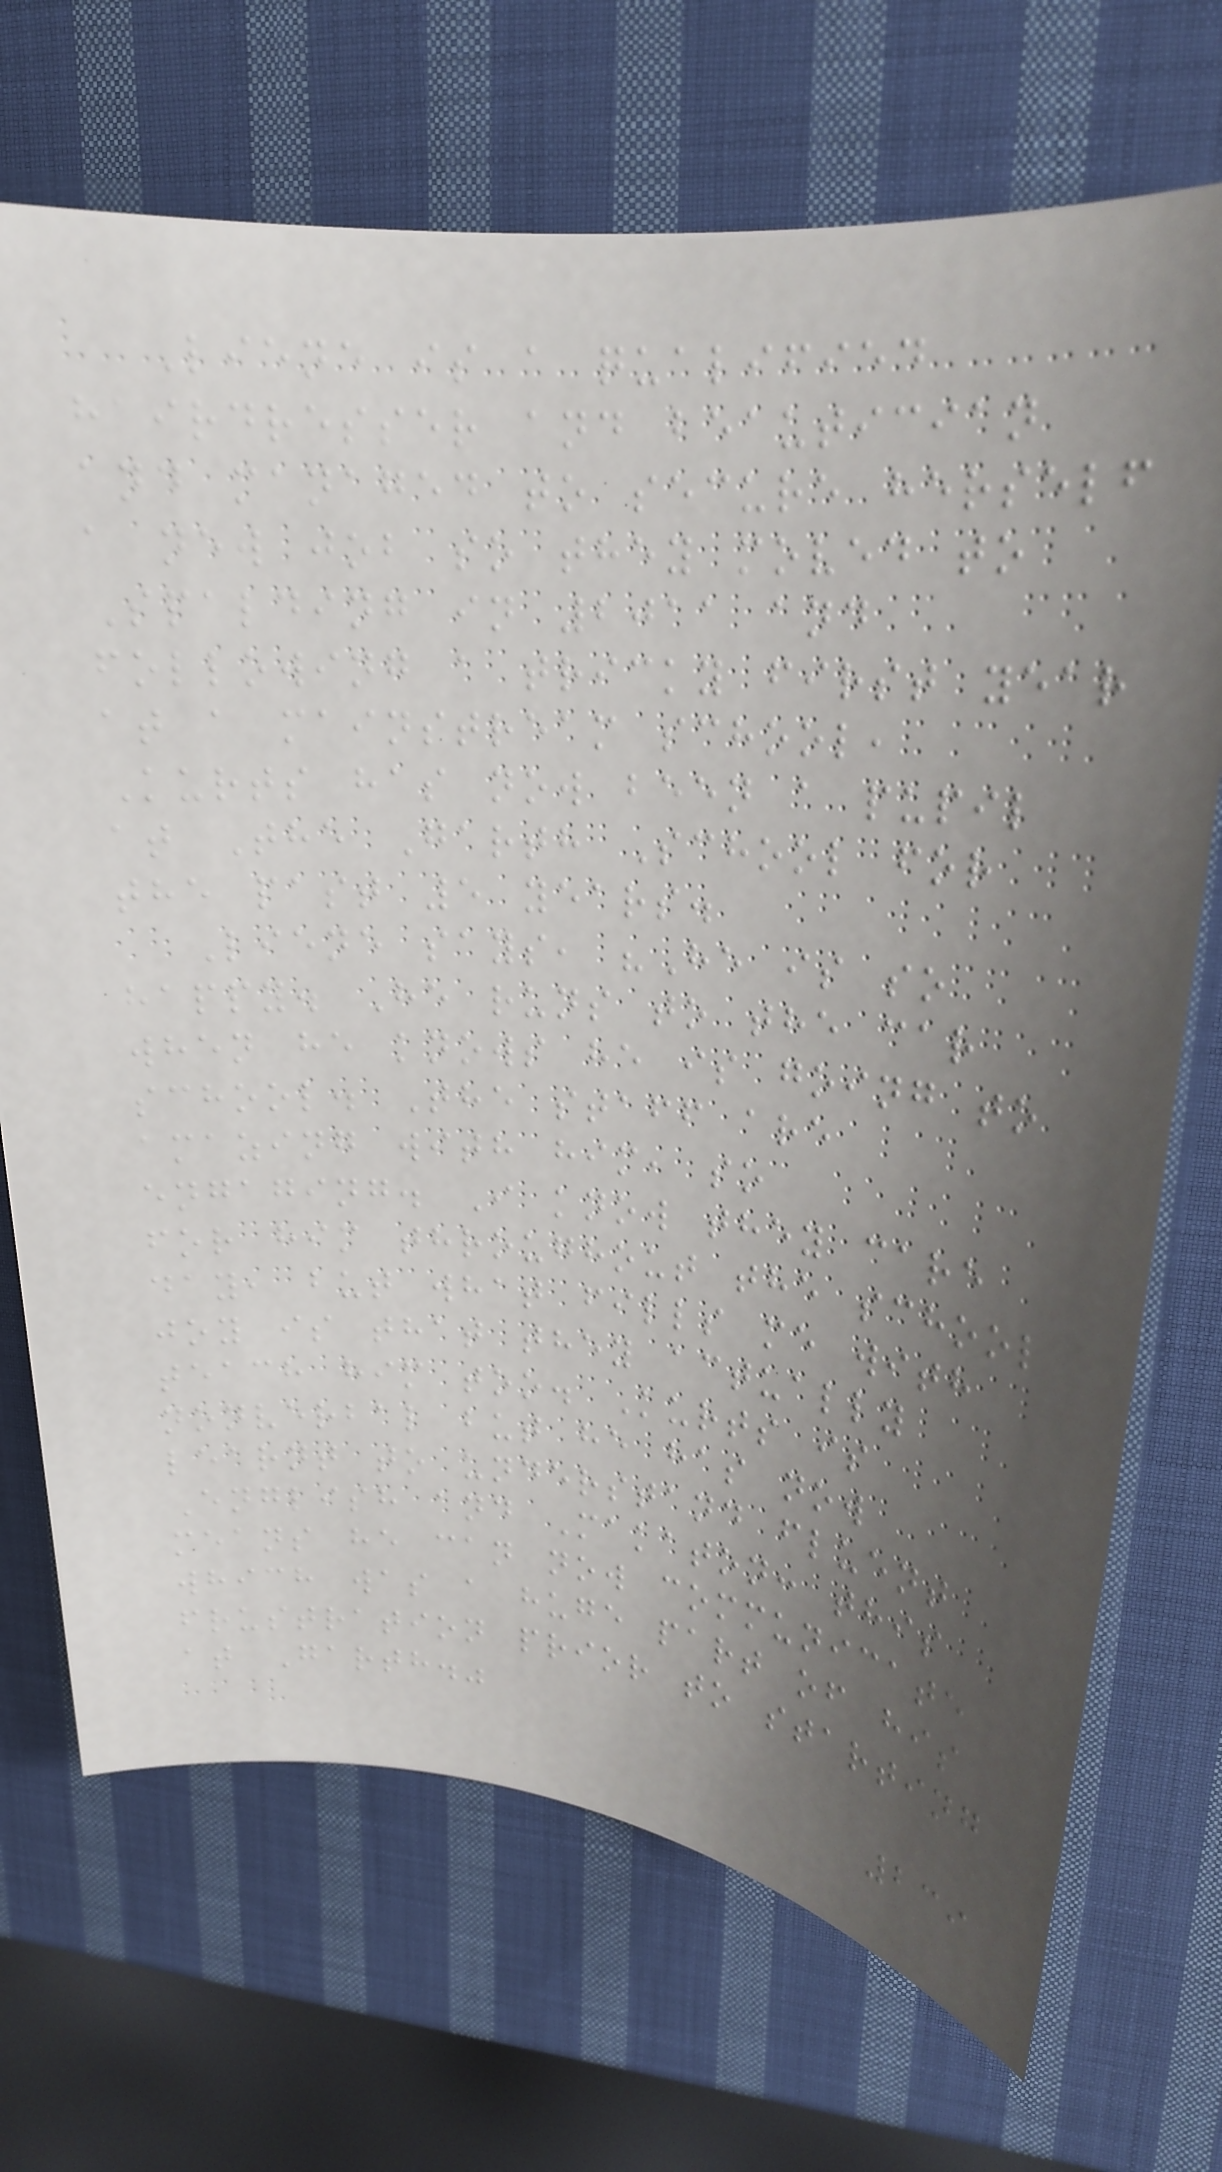Liene is a qualified
hairdresser and beautician
and managed to secure herself
a new job so they moved to
Spalding in 2011 and
following a tricky first year
at a mainstream school,
Kurts has now been a pupil
at The Garth School for
the past 5 years.
Liene says, "He is so
happy. He runs to the car
when he knows he is going to
school. The staff are
amazing with him, so
engaging. I know they care
for him throughout the school
day, but what fills me with
joy is that they actually
teach him too. Kurts is
nonverbal but he has now
learnt to understand fluent
English and Makaton: this
means he can now communicate
which was a huge part of his
frustration prior to starting
at Garth."
239
